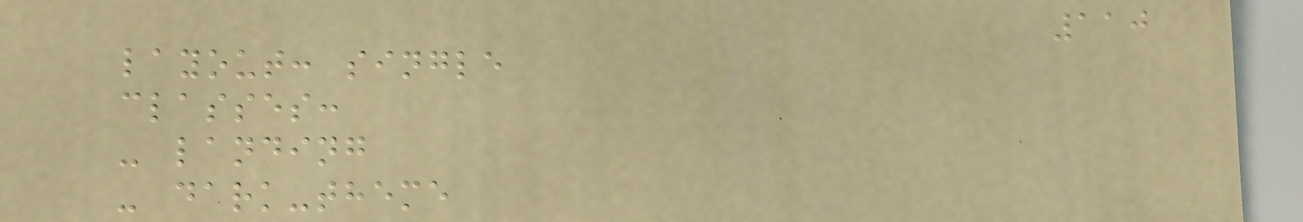110
layout: single
classes:
- landing
- dark-theme
